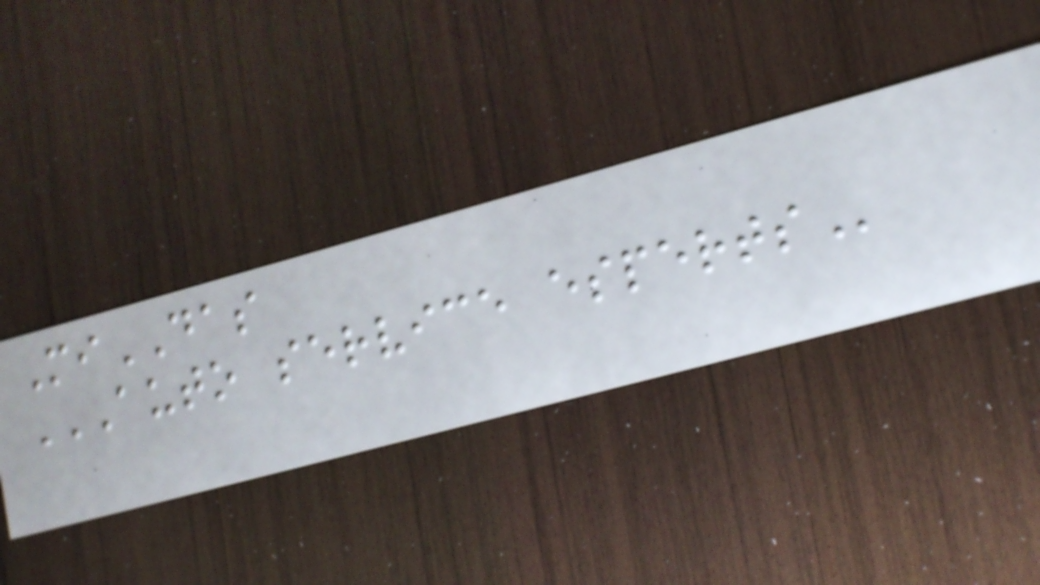MiDAS
AUTO SERVICE ESPERTS
